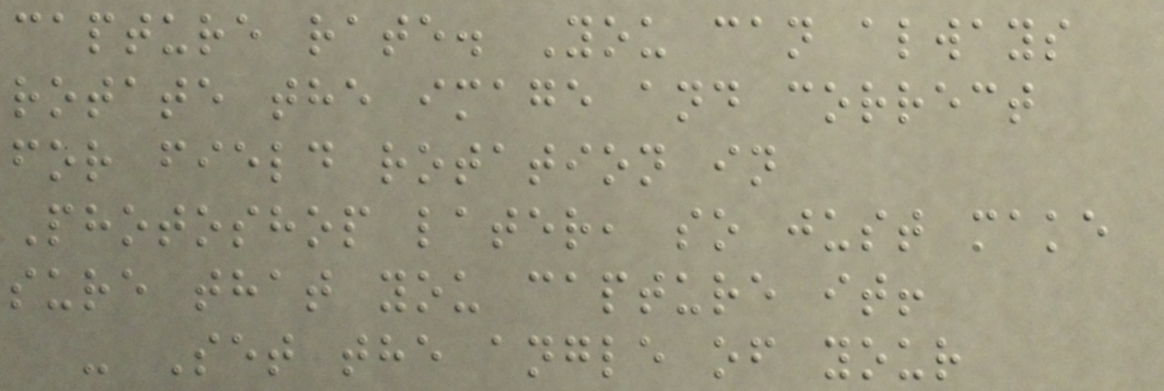capture rate. You can always
rotate the image and correct
for field rotation in
Photoshop later, so just make
sure that you capture it!
- Set the angle of your
